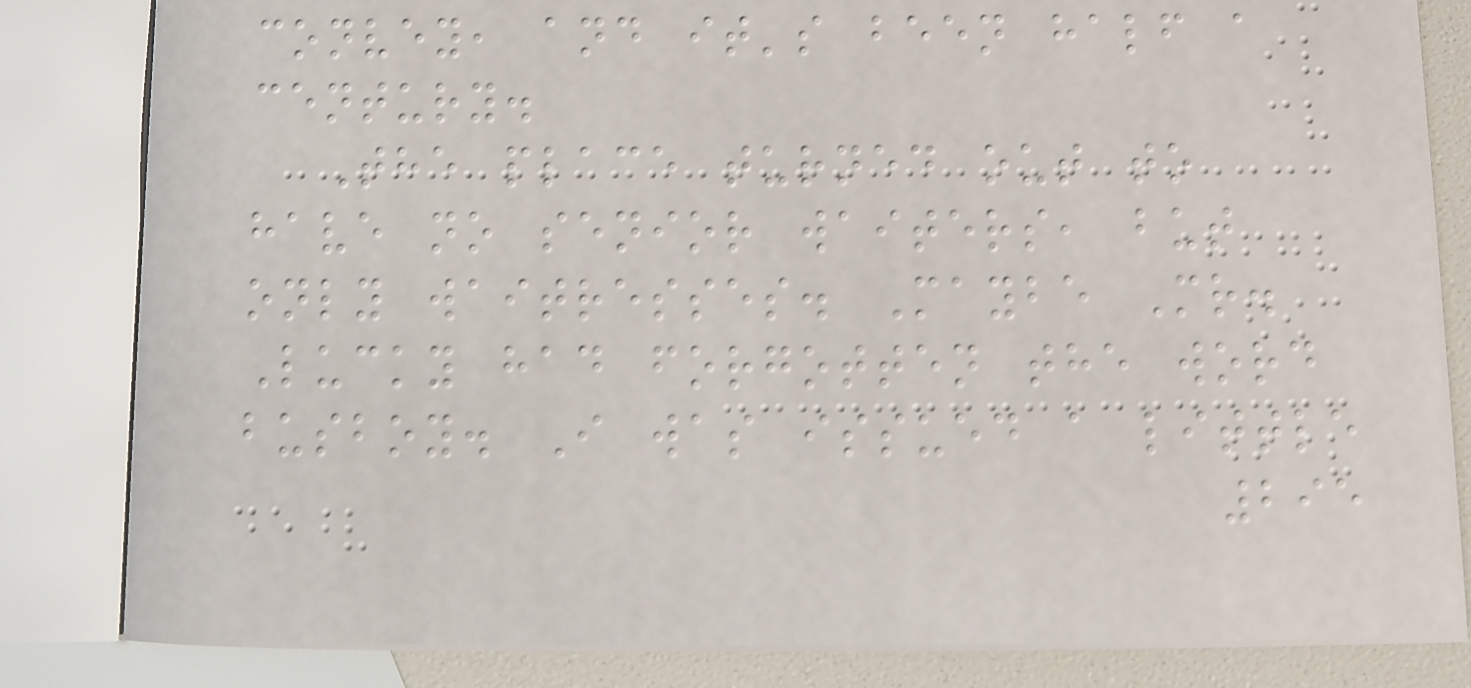convey, and it's been half a
century.
The place turned out to
have no senior waiters, but
only waitresses. Maybe Mr.
Lucky had forgotten the word
busboy. I was issued a little
295
